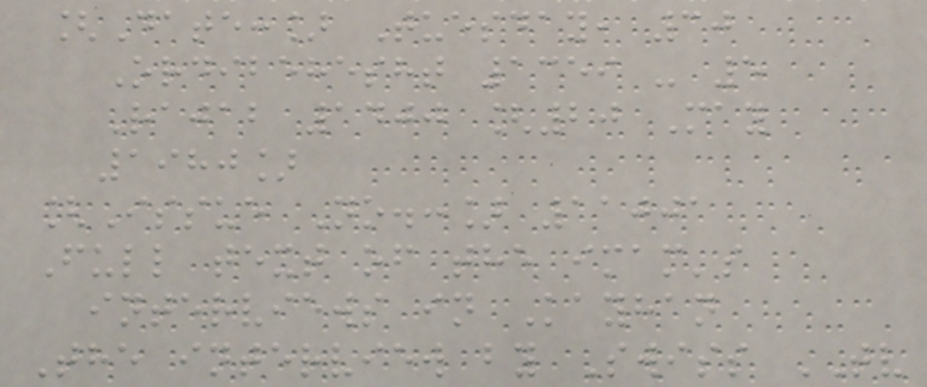[Date:] Tuesday, 30
Ordibehesht 1359 - 5
Rajab 1400 [20 May
1980]
[Issue No.:] 11001
Full text of the imam's
interviews in Kayhan
The interview by Swiss TV
